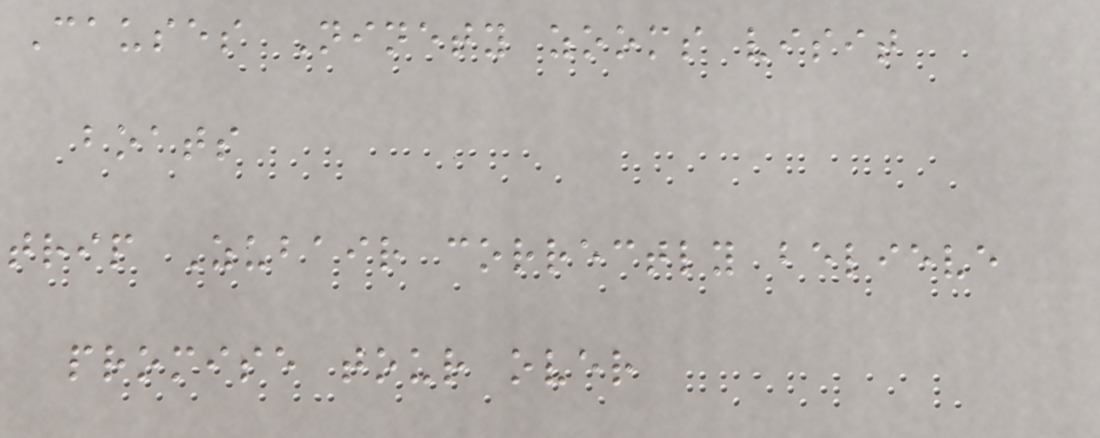Causes Ninety zooms visit
boats
trip Zubair correctly believe
promise tour over
